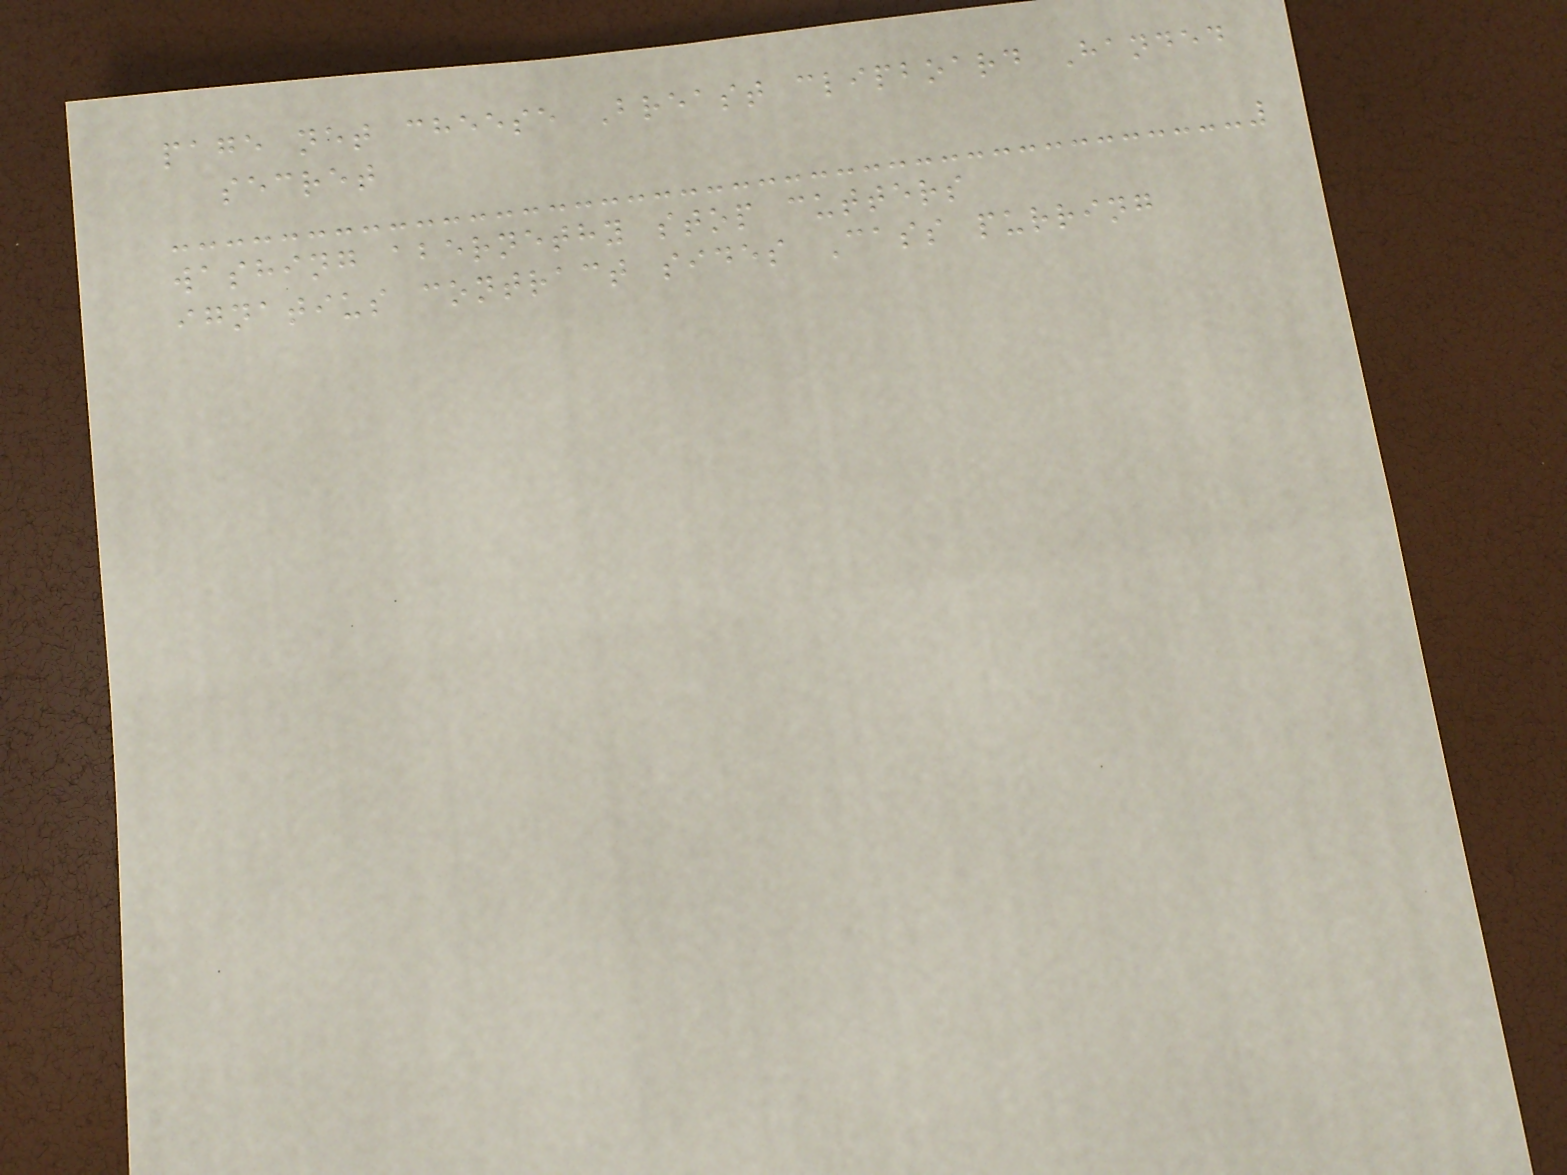page net cheese Breast clipboard Handed
secret
washing abernethy stop cutters
ignatius contract sides Cass purring
